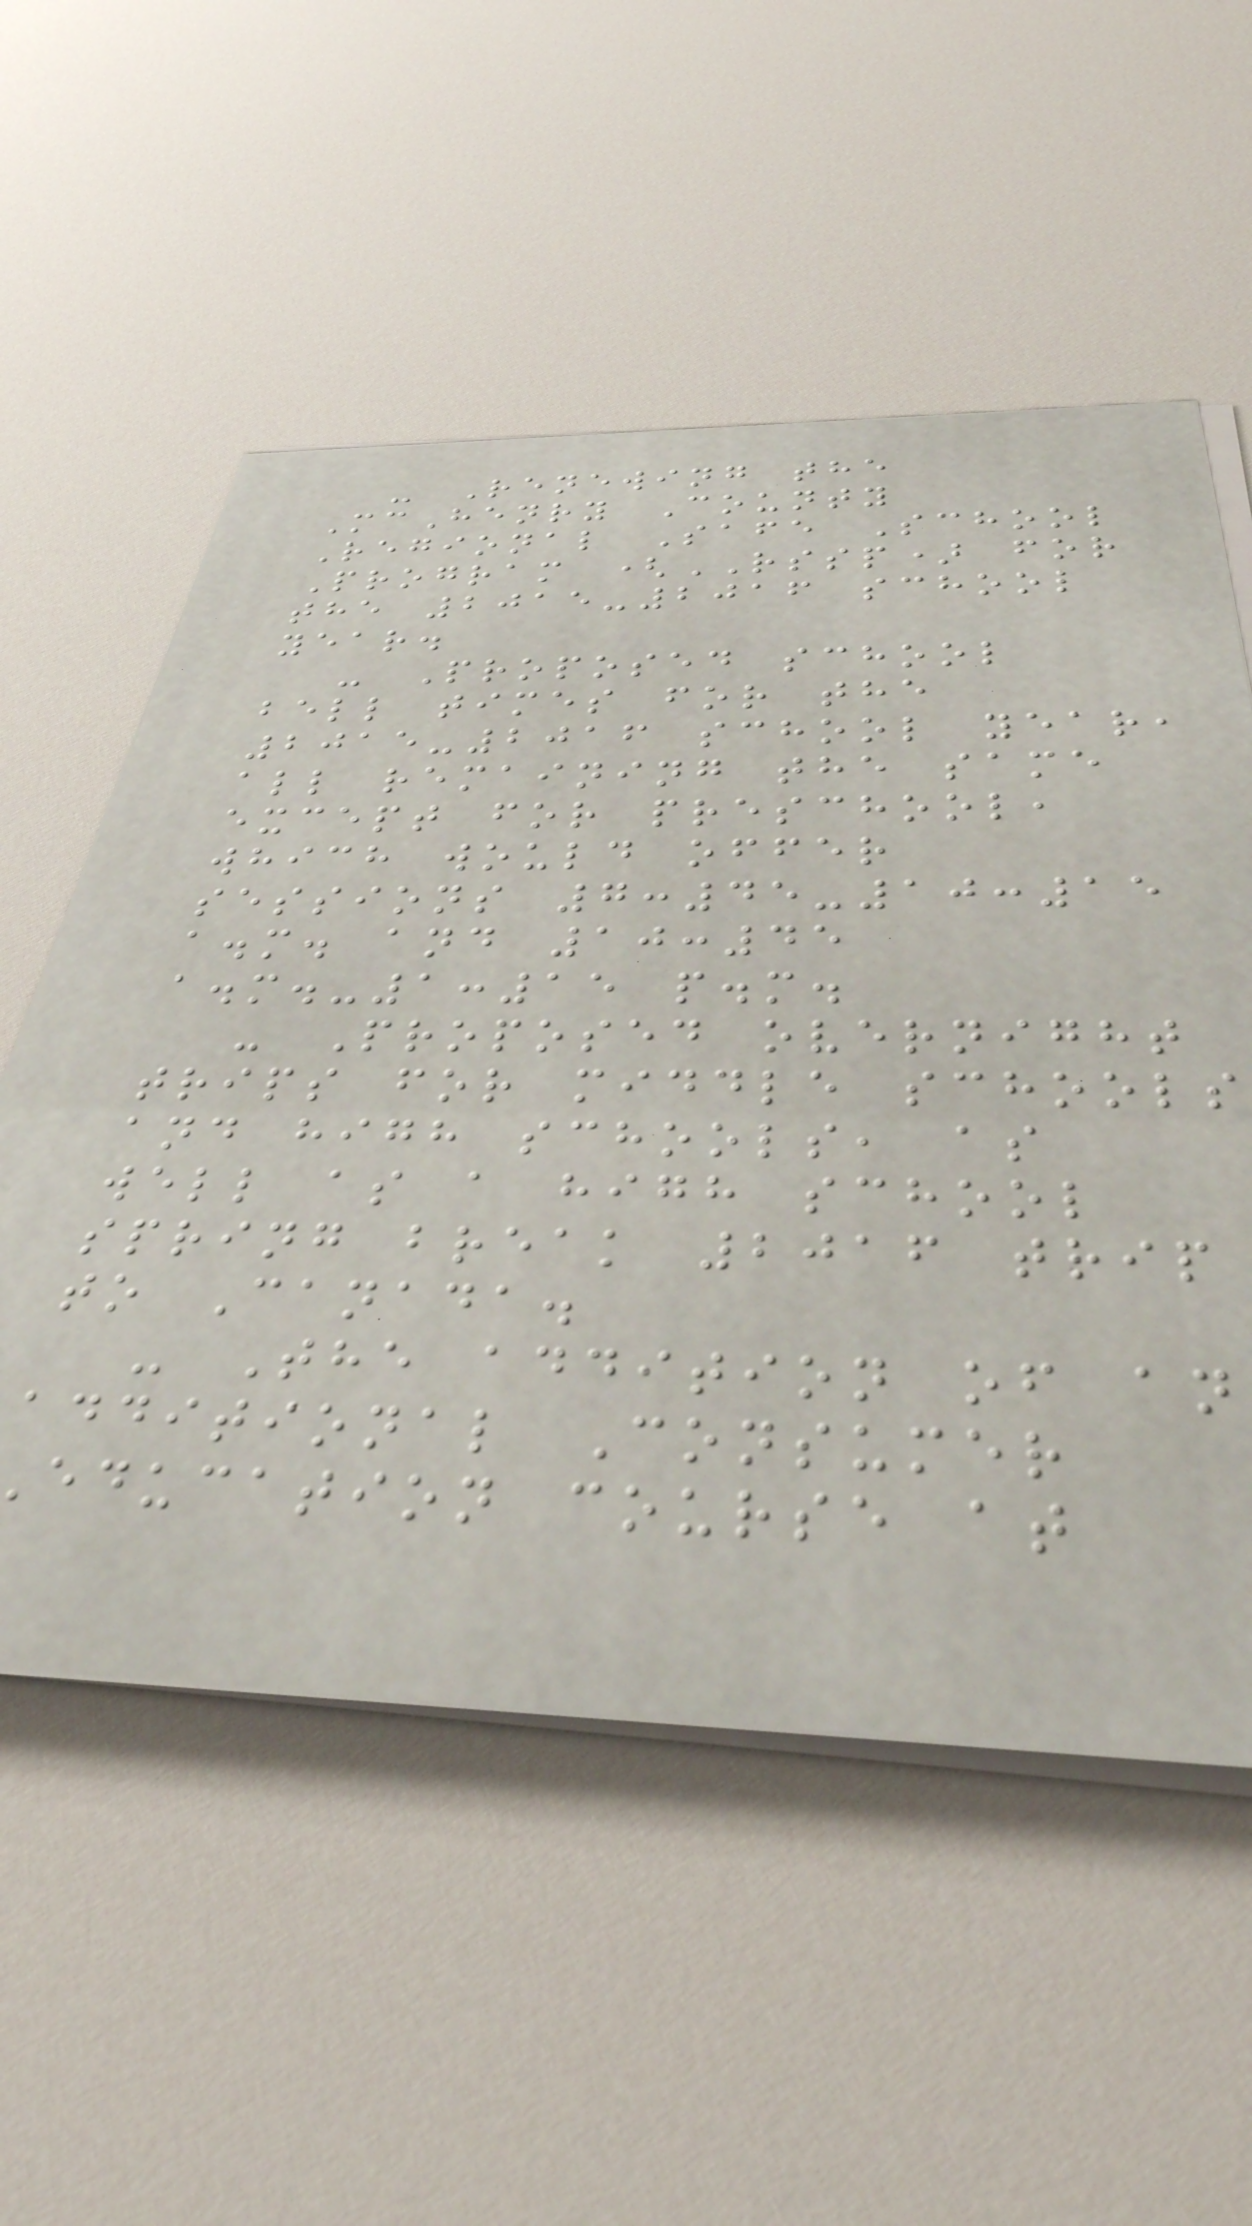- Renewing the
McHenry County
Regional Safe School
Program (RSSP) for
the 2015-2016 school
year.
- Proposed school
bell times for the
2015-2016 school year,
all remaining the same
except for preschool,
which would offer
sessions 7:45-10:15
a.m. and 10:45
a.m.-1:15 p.m.
- Proposed overnight
trips for middle schools
and high schools, as
well as a high school
spring break 2016 trip
to Canada.
- The addition of an
additional Consumer
education course at
